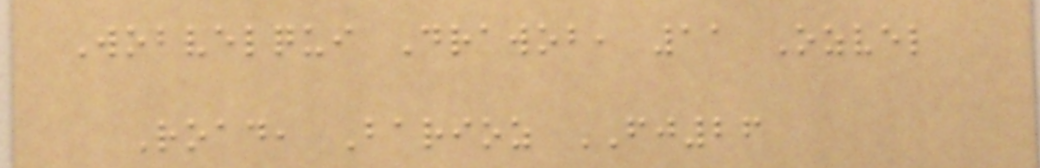Wobvelqui Drawob, 11 Ozvel
Road, Barioz FJ26
